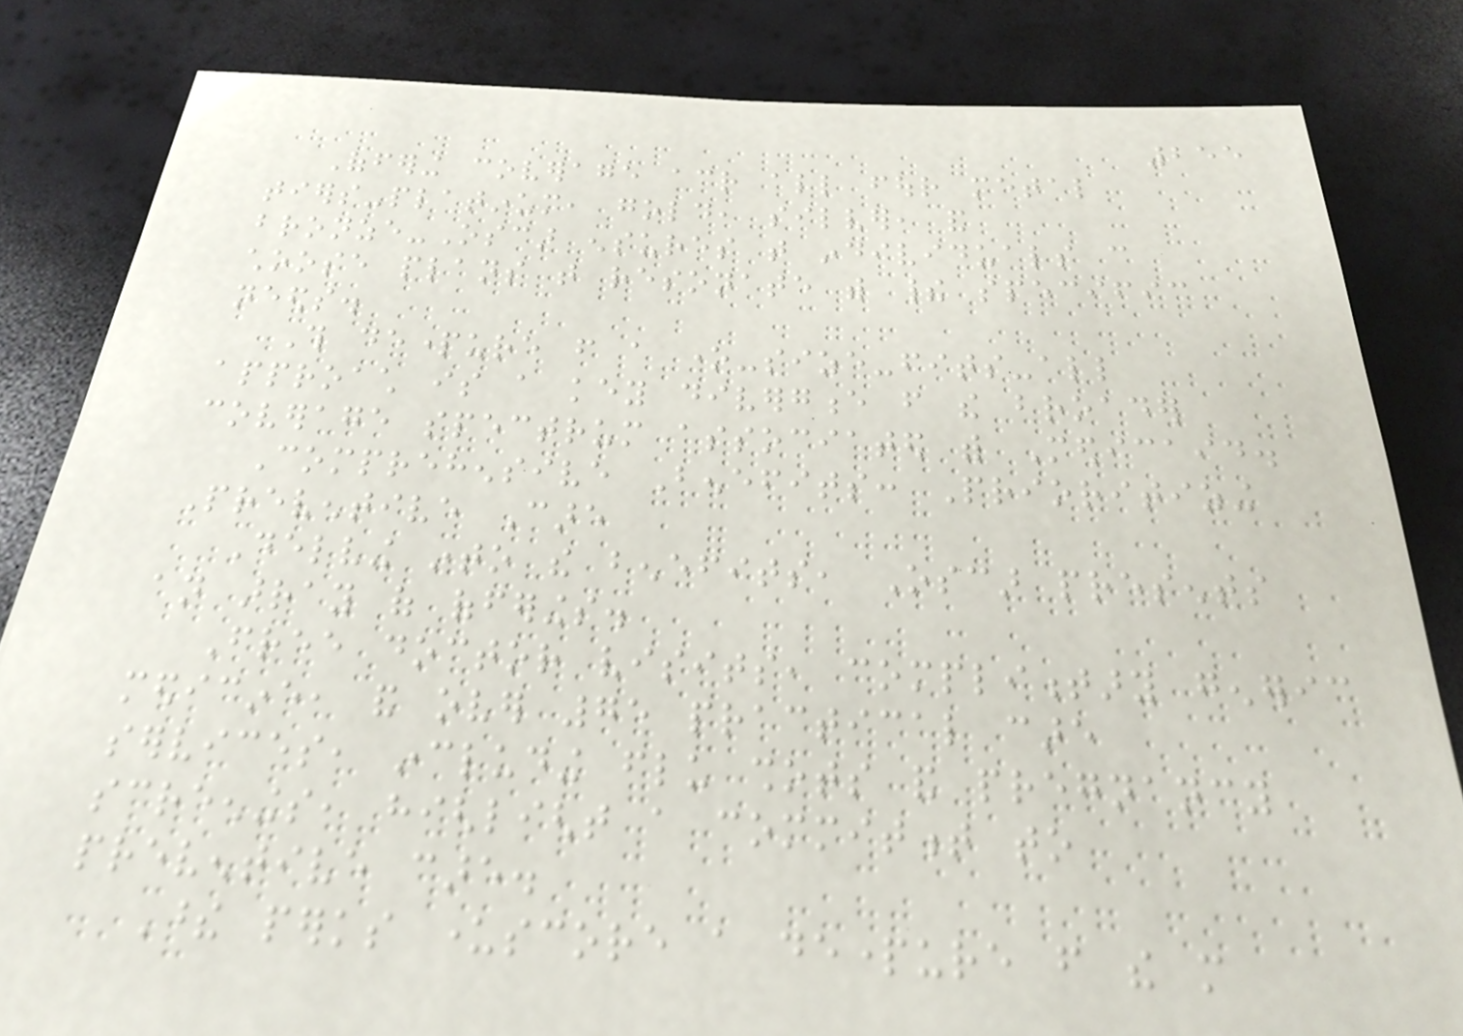255
Offering coverage across all four metal
tiers-platinum, gold, silver, and
bronze-Oscar ensures that individuals can
choose plans that resonate with their specific
needs.
This departure from a one-size-fits-all
approach is a key divergence from the broader
coverage spectrum associated with Medicaid.
Comprehensive Benefits: Prioritizing
Preventive Care
Delving into the benefits, Oscar presents
an array of offerings.
Free doctor visits, complimentary generic
medicine, and over 75 practical care
services, including flu shots and pregnancy
screenings, highlight a commitment to
preventive care.
These perks underscore a departure from the more
